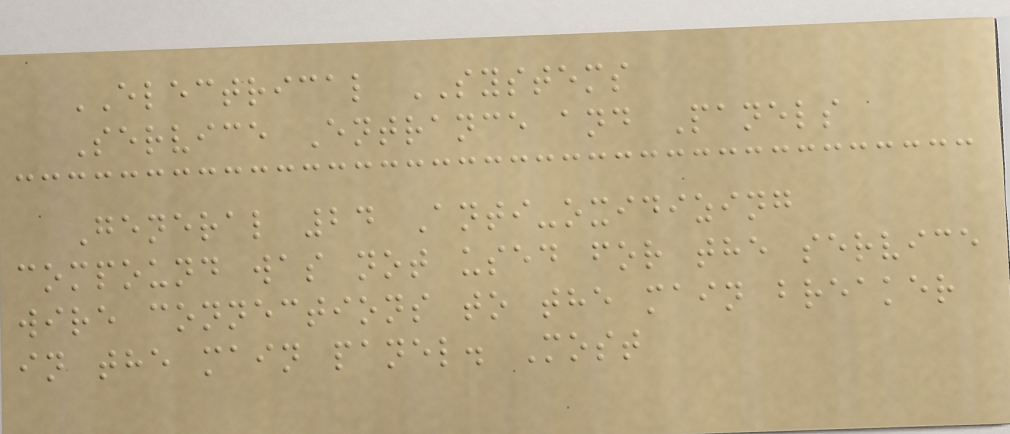ELECTRICAL SYSTEMS
Service Entrance and Panels
General 24 Anti-oxidizing
compound was not used for the service
wire connections to the main breaker
in the main panel. Most
